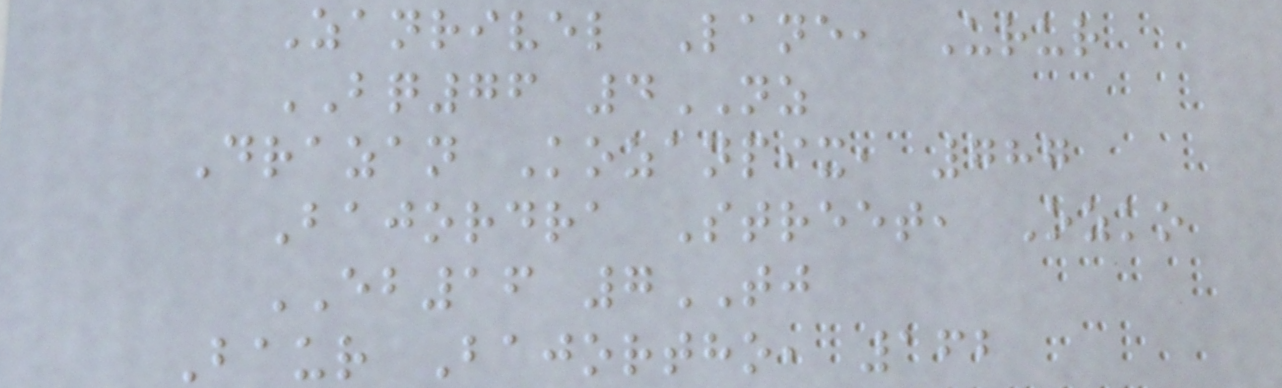Zanrivel Lane, Urur
BQ76 4NZ
Drazan Kozanpix, 787
Bajordra Street, Ozko
EB16 7TJ
Baur Bajortho, 162
